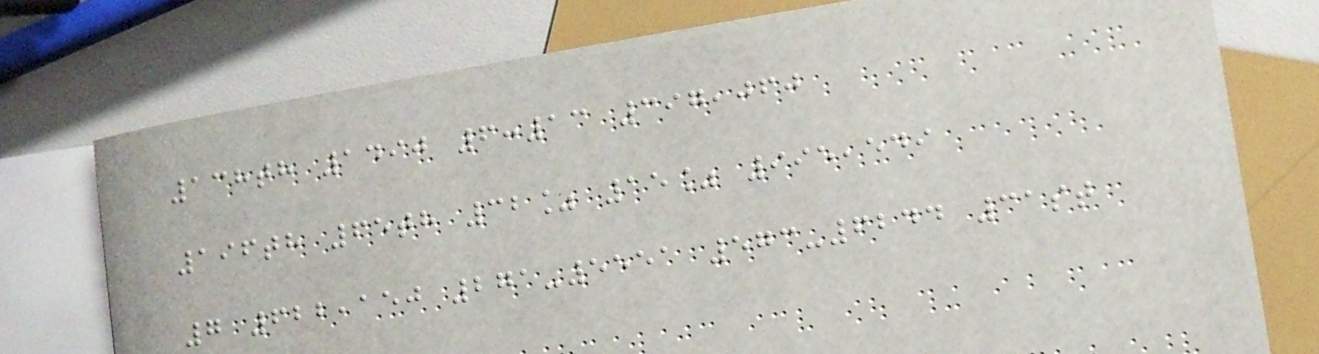138th 1490 6:13 397,060
196th 65th 32% 15% 995,549
7 622,150 271-5551 573-6244 31st
